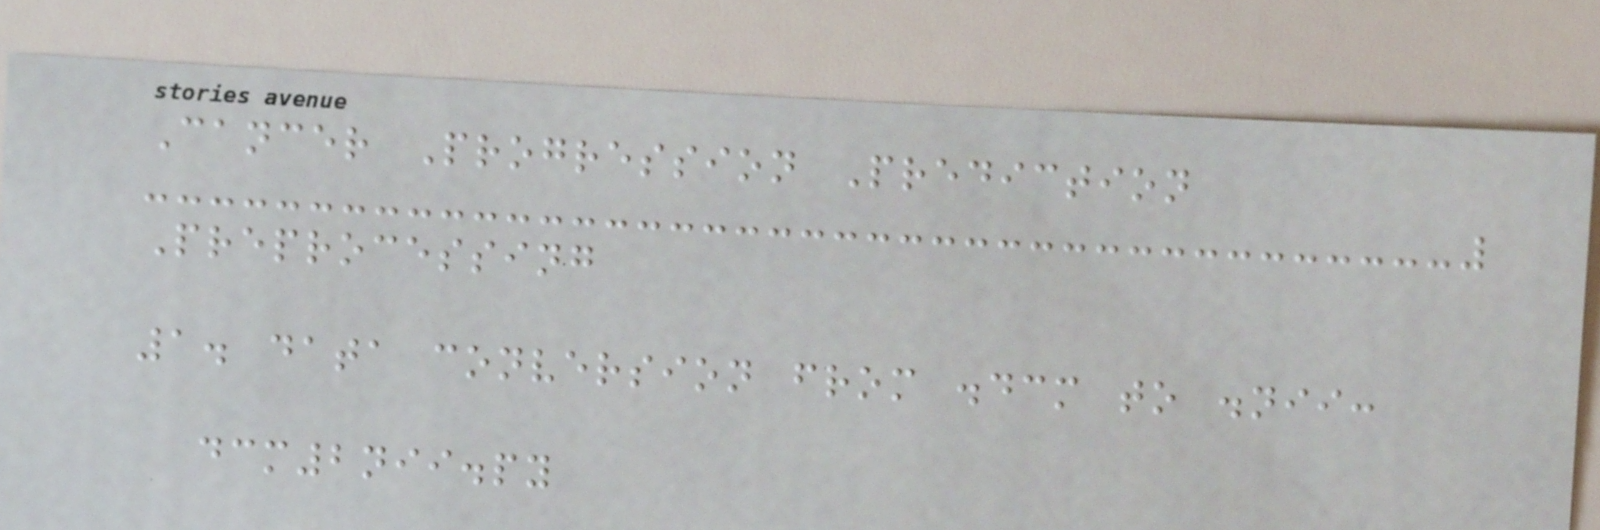Cancer Progression Prediction
Preprocessing
1. data conversion from .dcm to .nii:
dcm2nii.py
